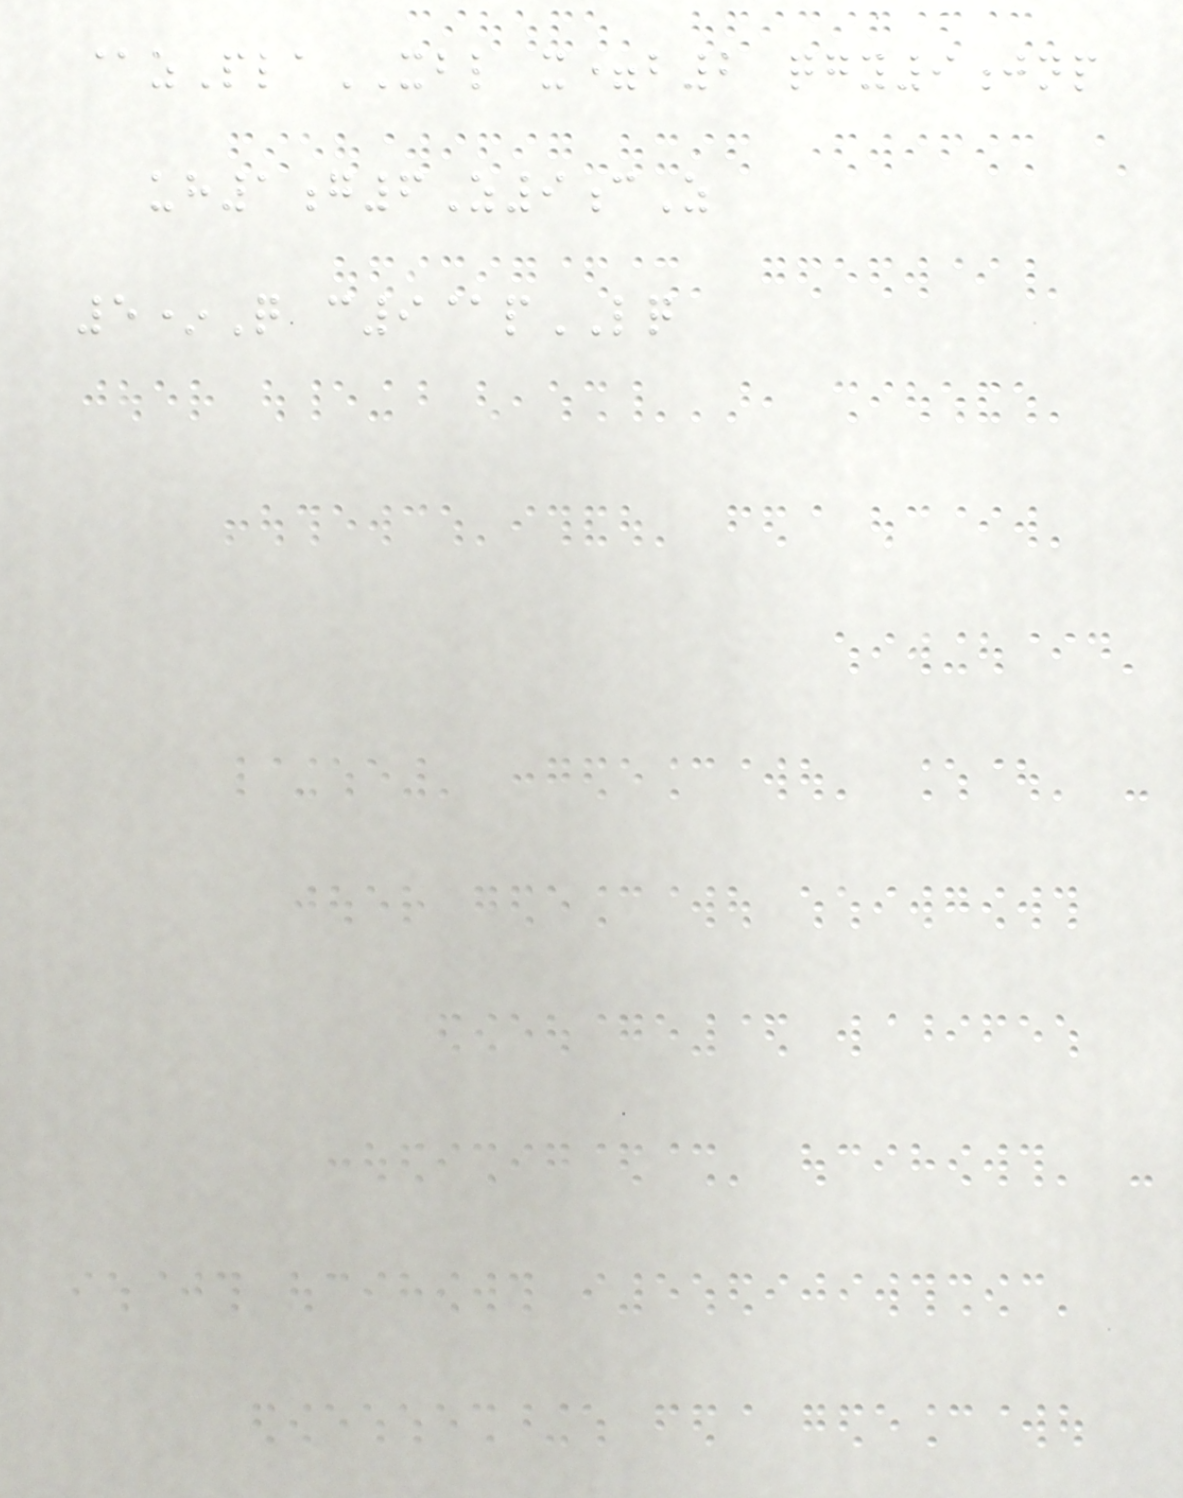@zPlaXBL x=b2 qgy9jnp
uh1g6Z9cZ
5*Q c9@pLQ
